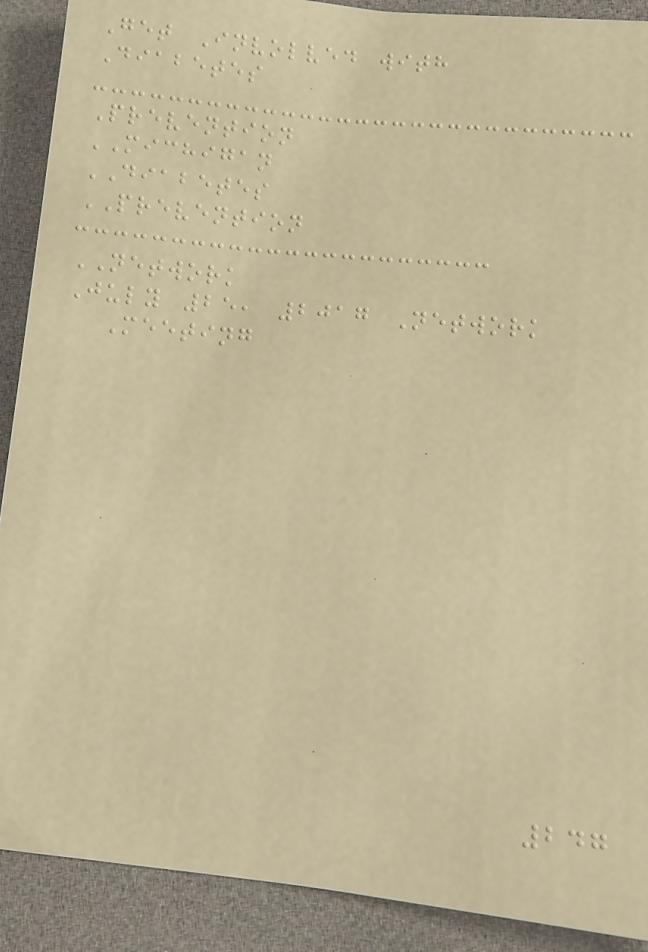Get Involved with
Diabetes
Prevention
MICHIGAN
DIABETES
PREVENTION
NETWORK
July 25, 2017 Network
Meeting
247
